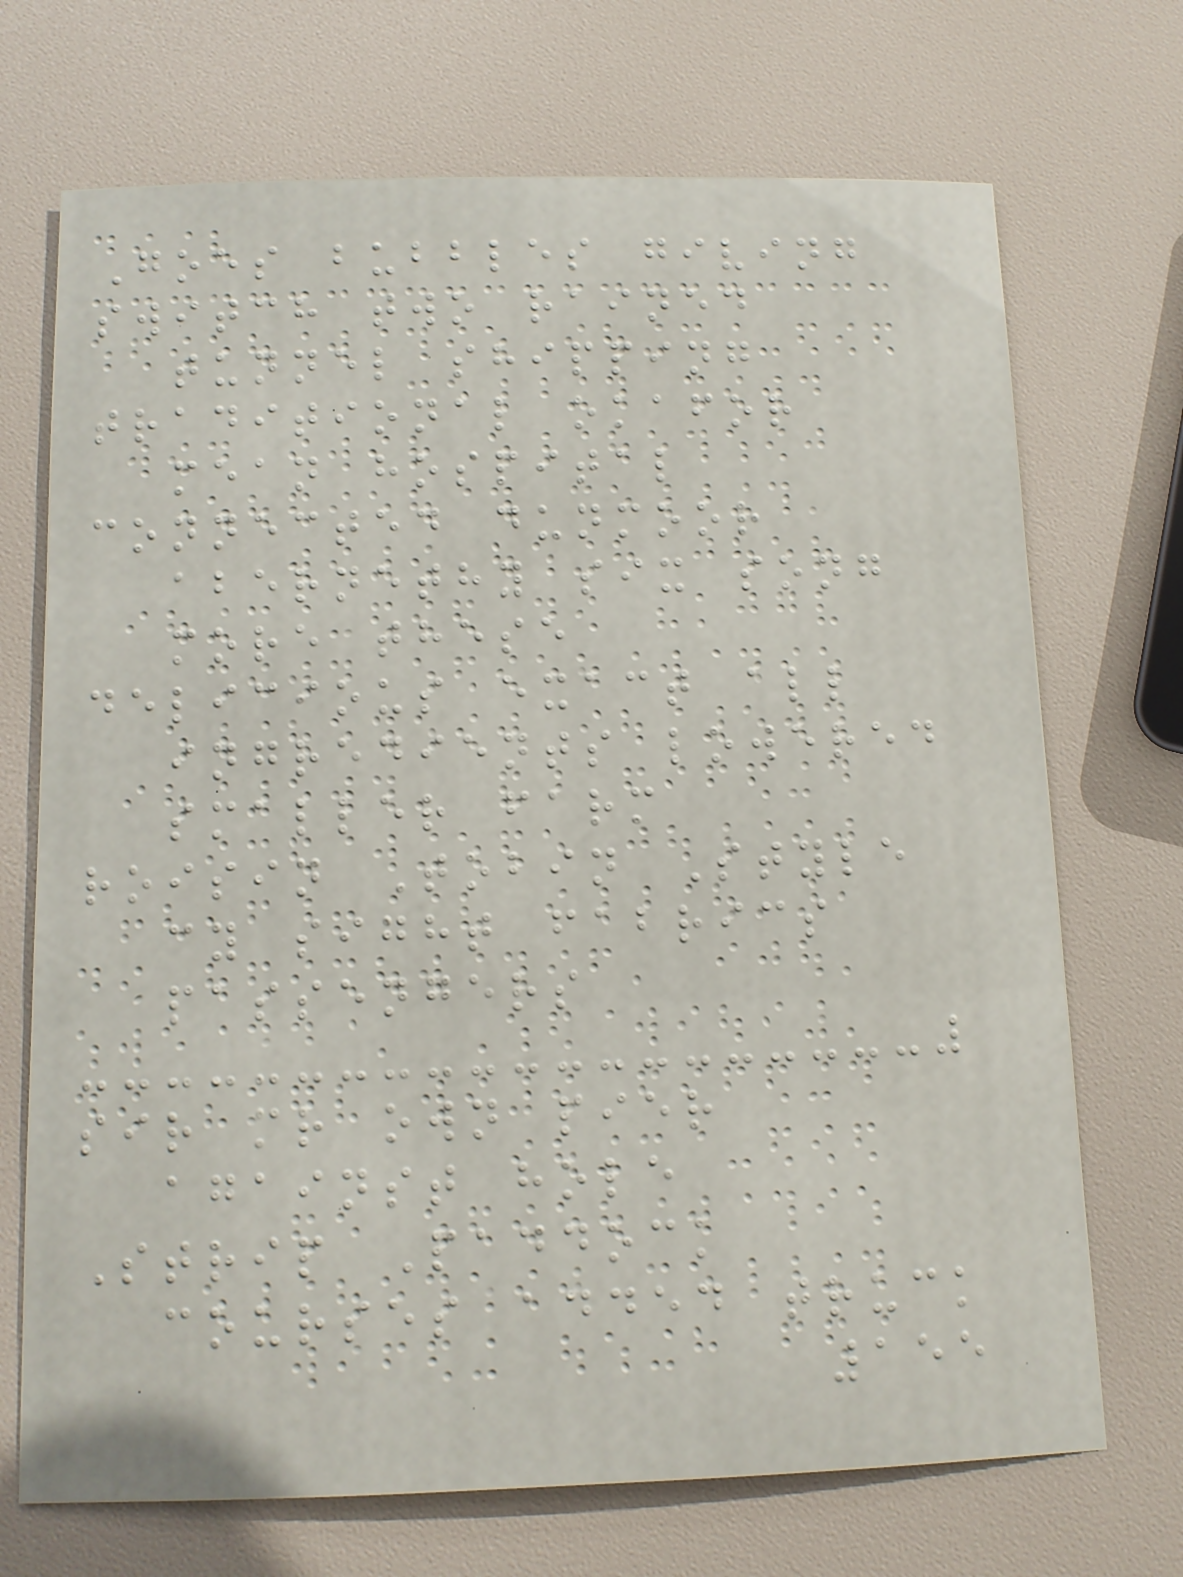Goes bubbles giving
switch two rained
tunnel shipping
traditional okafor
mean hospital
connected dunmoor
abernethy six song
more these
delicious exact all
ingredients lowered
smaller farm
roisin Tobin Style
cy sight fabrics
passengers
sir mr own pier
against hole
Strip Paddock
courses added truck
155
